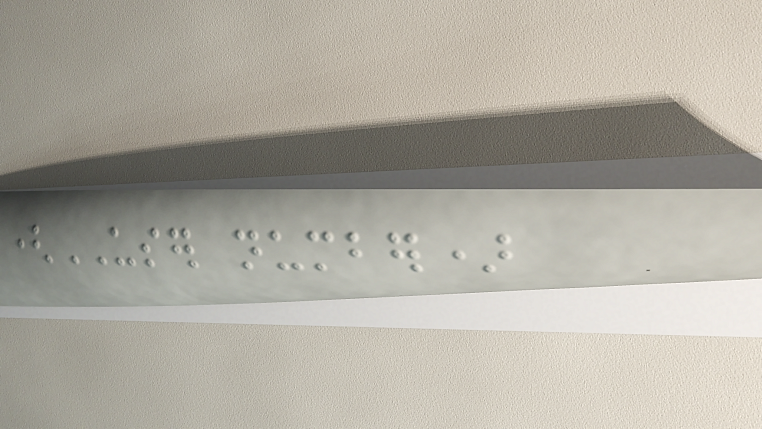(USER number)
